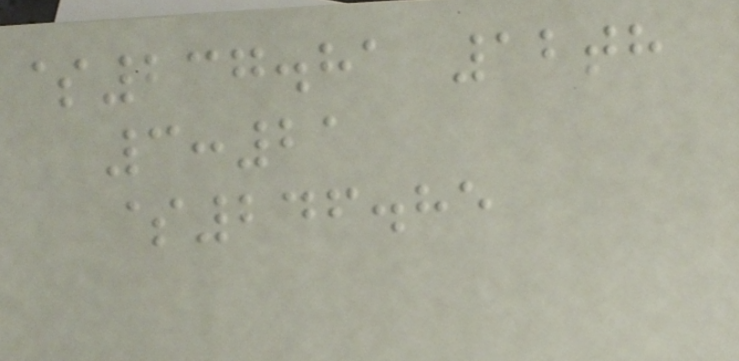$237.81 12th
3:21
$246.85
